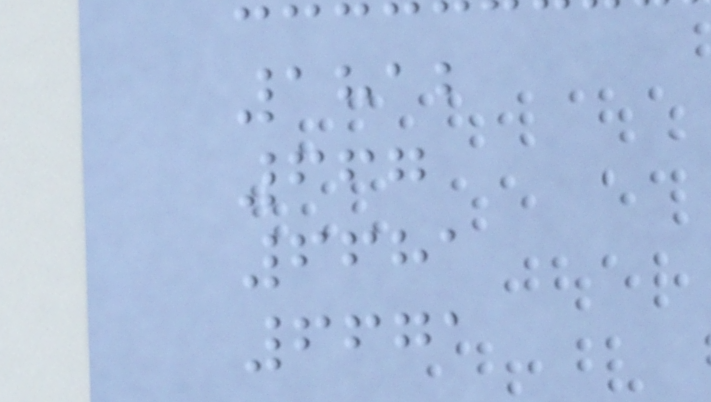1812
667
6681
6671
